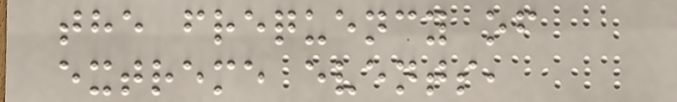the frequency of
extreme events,
